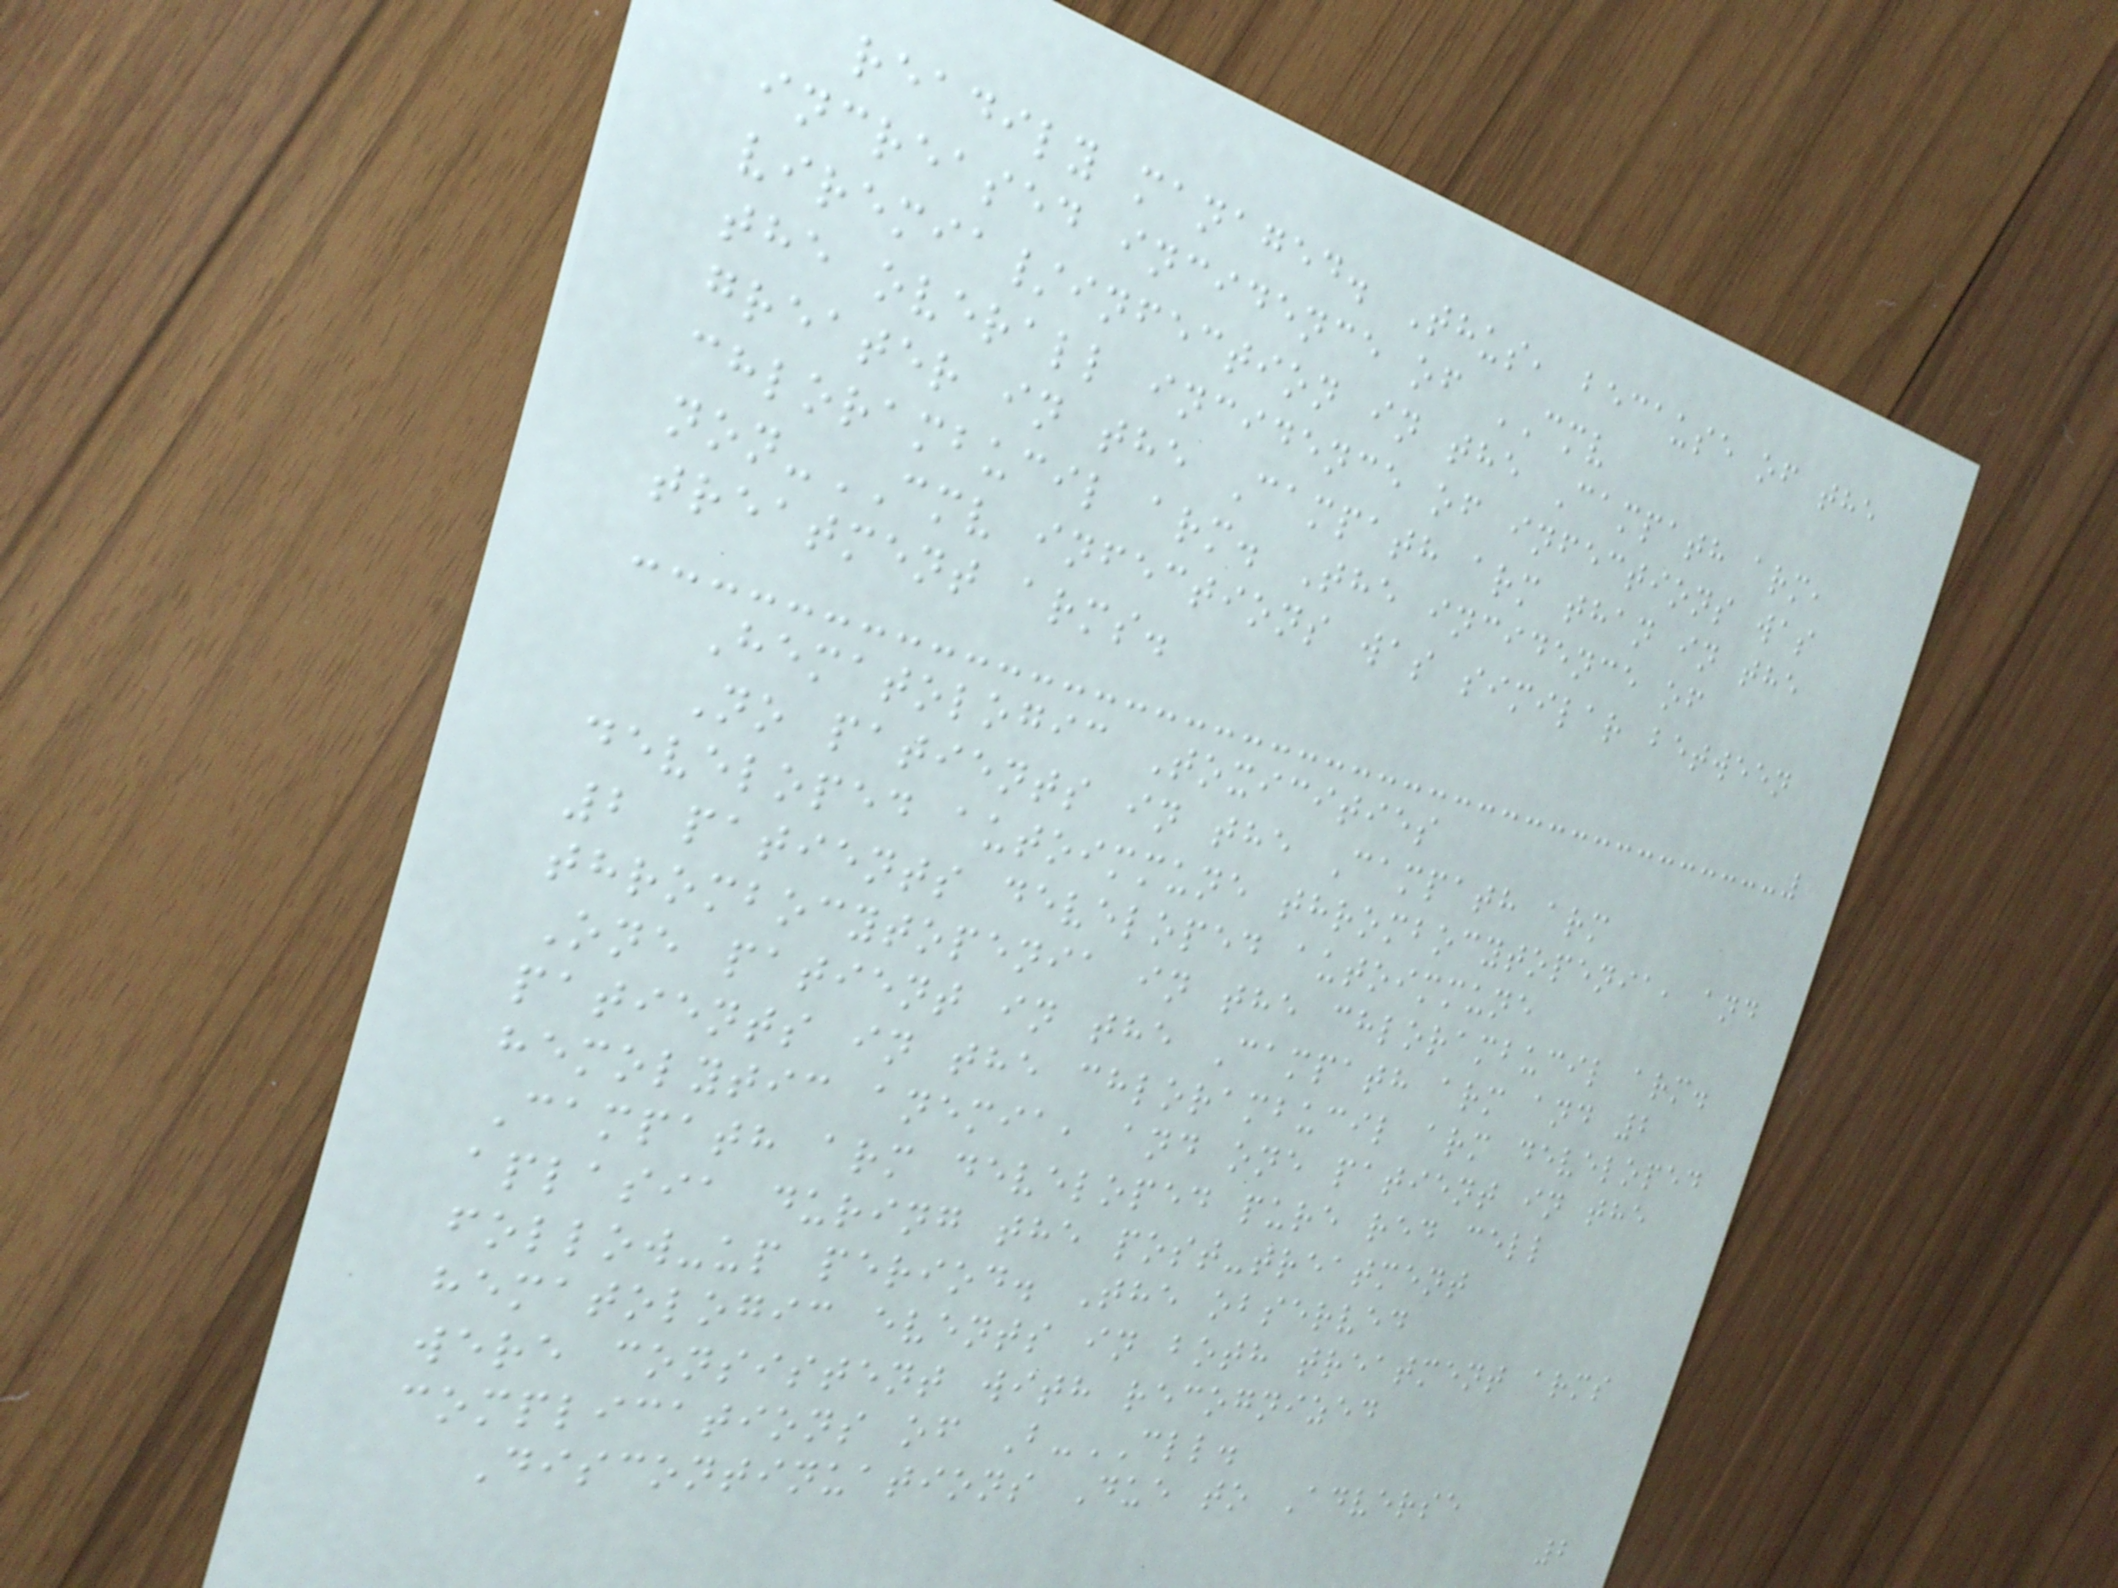readily managed. Thus, because of the
increased incidence of CMV
viremia/infection in the Campath arm,
the overall incidence of infections was
greater in the Campath arm than in the
chlorambucil arm. The incidence of
non-CMV infections was similar between
treatment arms.
Hematologic Toxicities
No patients in the Campath arm
developed autoimmune thrombocytopenia, and
2 patients developed autoimmune
thrombocytopenia in the chlorambucil arm.
One patient in the Campath arm and 2
patients in the chlorambucil arm developed
hemolytic anemia, and one patient in the
Campath arm developed pure red cell
aplasia during the post-treatment
follow-up period. The observed
hematologic events in both treatment arms
were consistent with recognized
complications of B-CLL.
Discontinuations Due to Adverse
2
